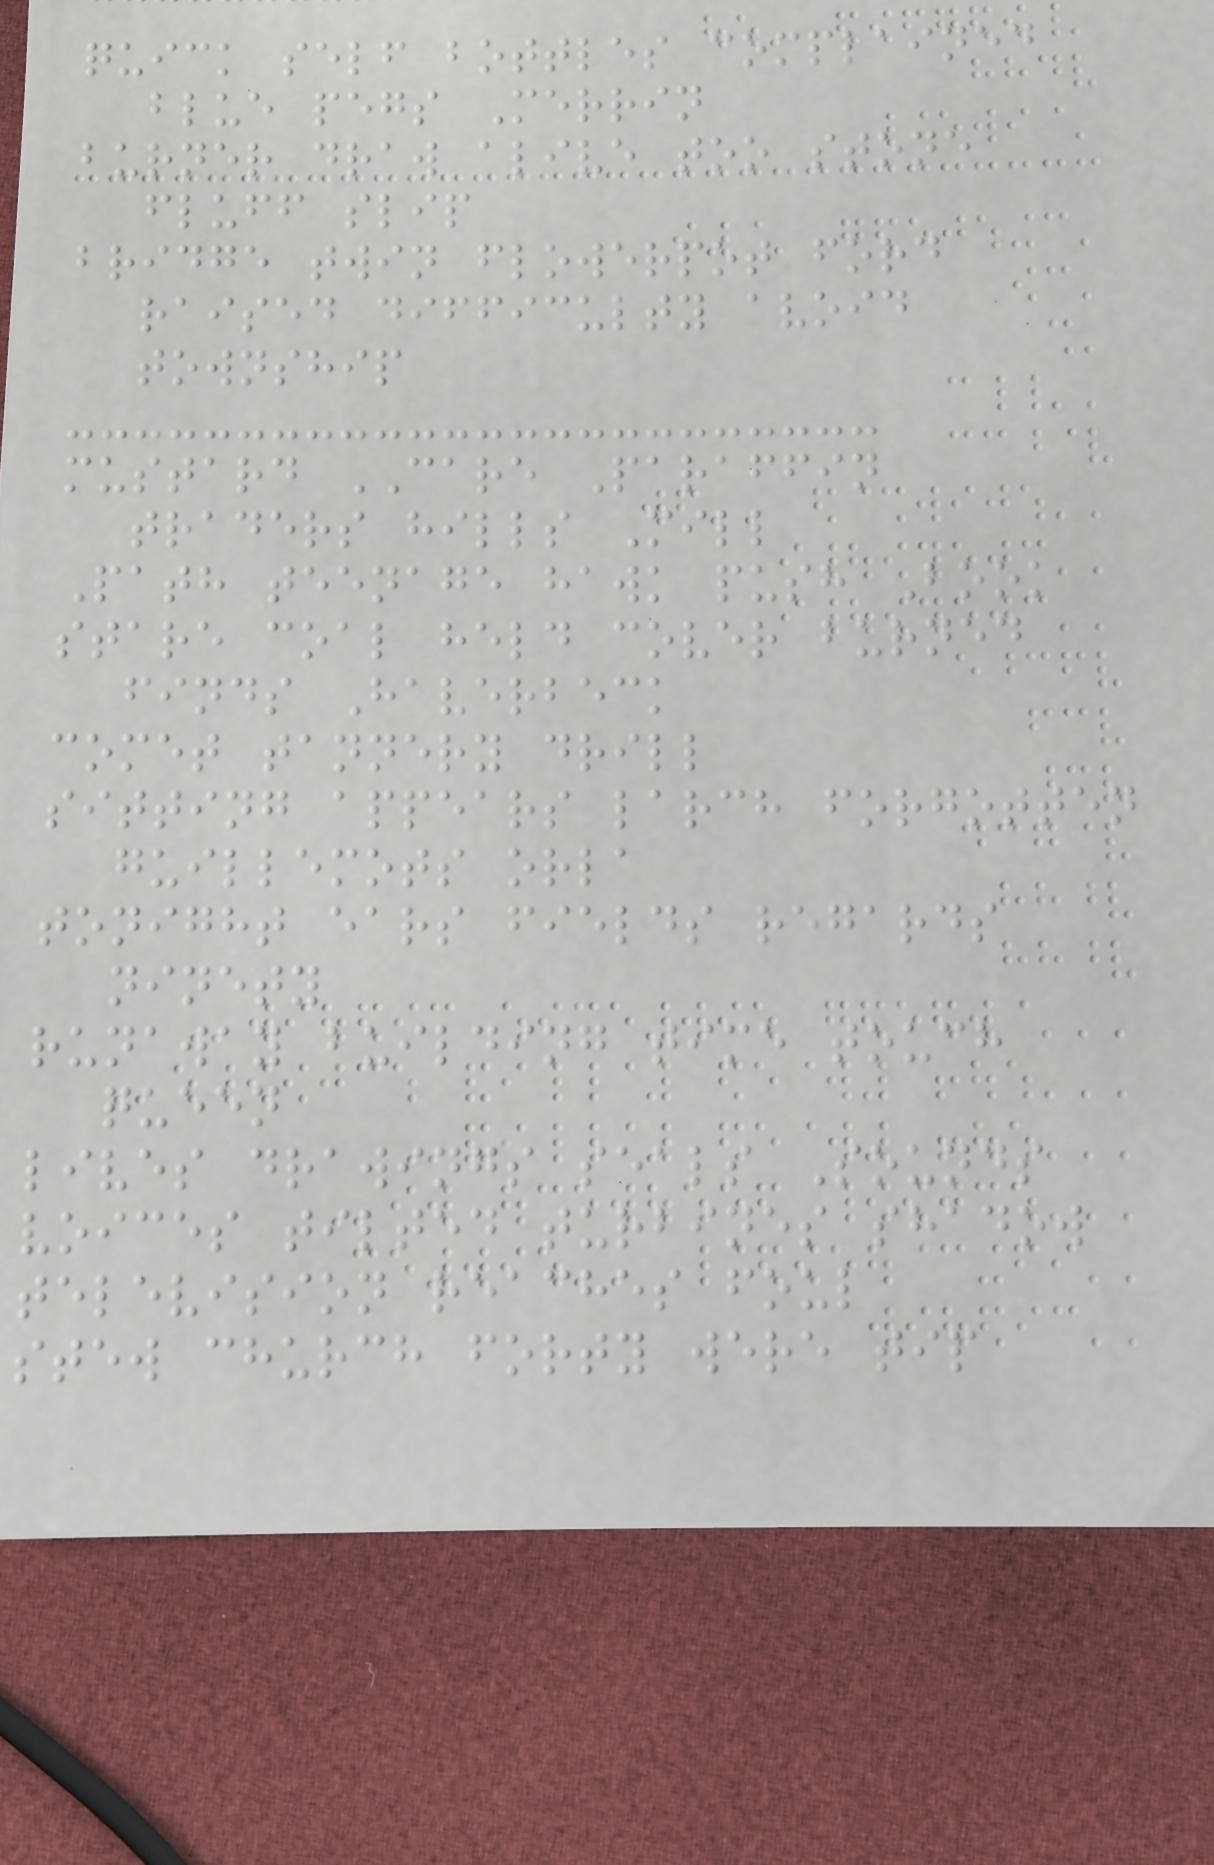quick self bottles complained
blue pegs Merrin
burner draw alive too stone
fluff slip
bridge twin flowerpot ford
raised difficulty avoid
township
mustard CARE Paraffin
traders hills Mill
Path teenage hawk push Book
stare coal held cover burned
finds Haverbeck
comet tannery drill
sitting appears larch forgotten
guillemots orla
tonight ears fields regards
ninety
runaway building time touch
queen
lives drawings seals Sounds
voices tilted turbines shadow
television reaches foul
stew church forty were tip
